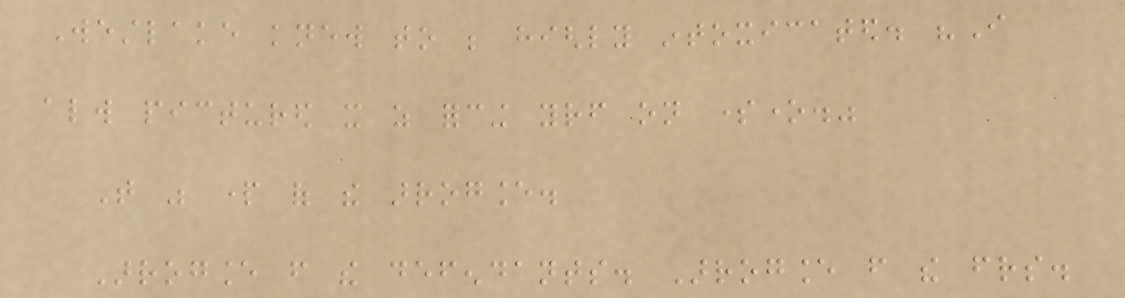Westlake knew to be highly intoxicated. "I
always pictured it as forcing yourself on someone."
That was part of the arrogance.
Arrogance from the defendants. Arrogance from the friends.
